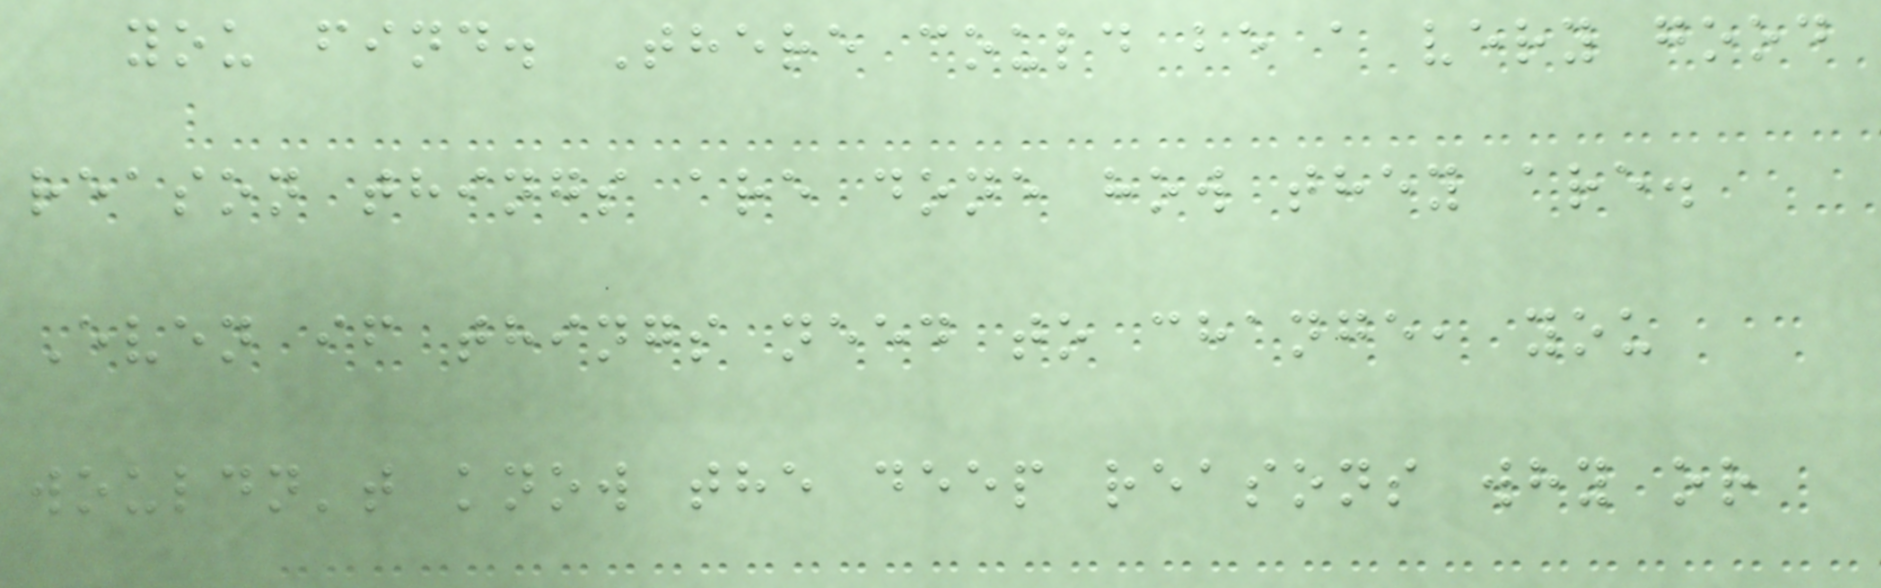you find. There could be a very good
reason things are done how they are.
Even if things need to change, you
wouldn't know the deep reasons why or
